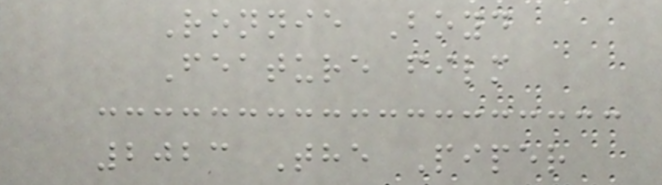Ronnie Boyd
Feature film
2023 The Piper
